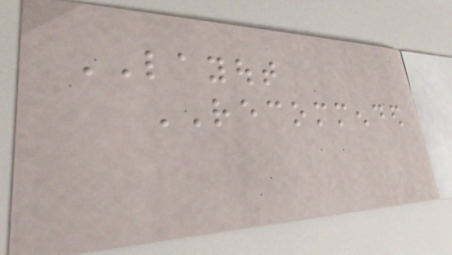LAYOUT
RECOMMENDED
